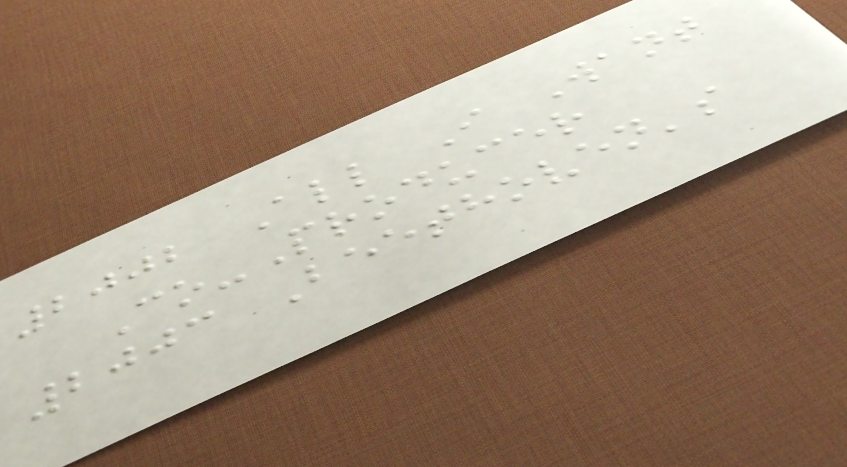2002 All I Want
Co-Producer
2003 Beethoven's
